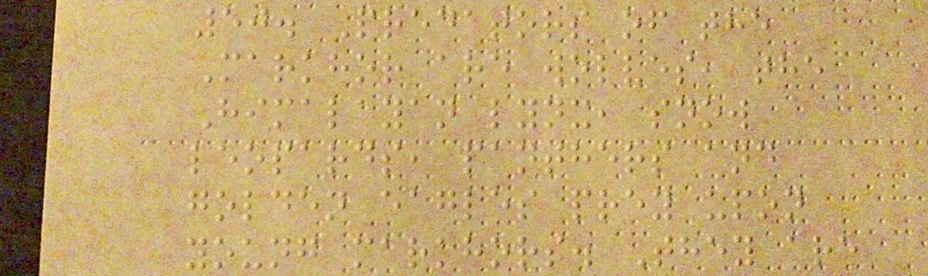50. Predators of the
Markhor are wolves, the
Himalayan lynx, snow
leopards, panthers and
golden eagles prey upon
young markhors. They are
